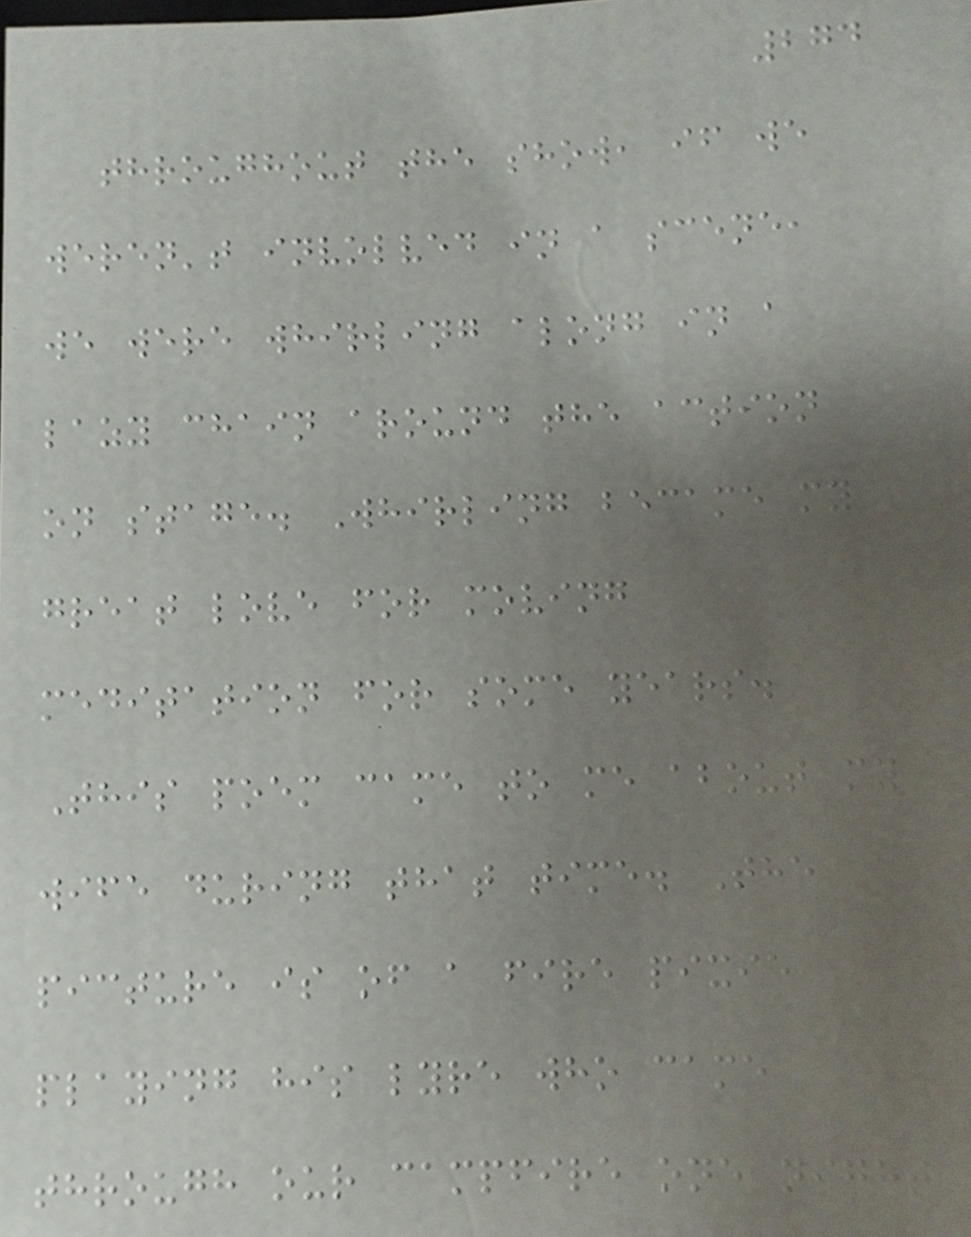274
throughout the show, if we
weren't involved in a scene,
we were whirling along in a
lazy chain around the action
on stage. Whirling became my
great love for moving
meditation for some years.
This poem came to me about my
wife during that time. The
picture is of a fire pixie
playing his lyre who came
through our campfire one night
